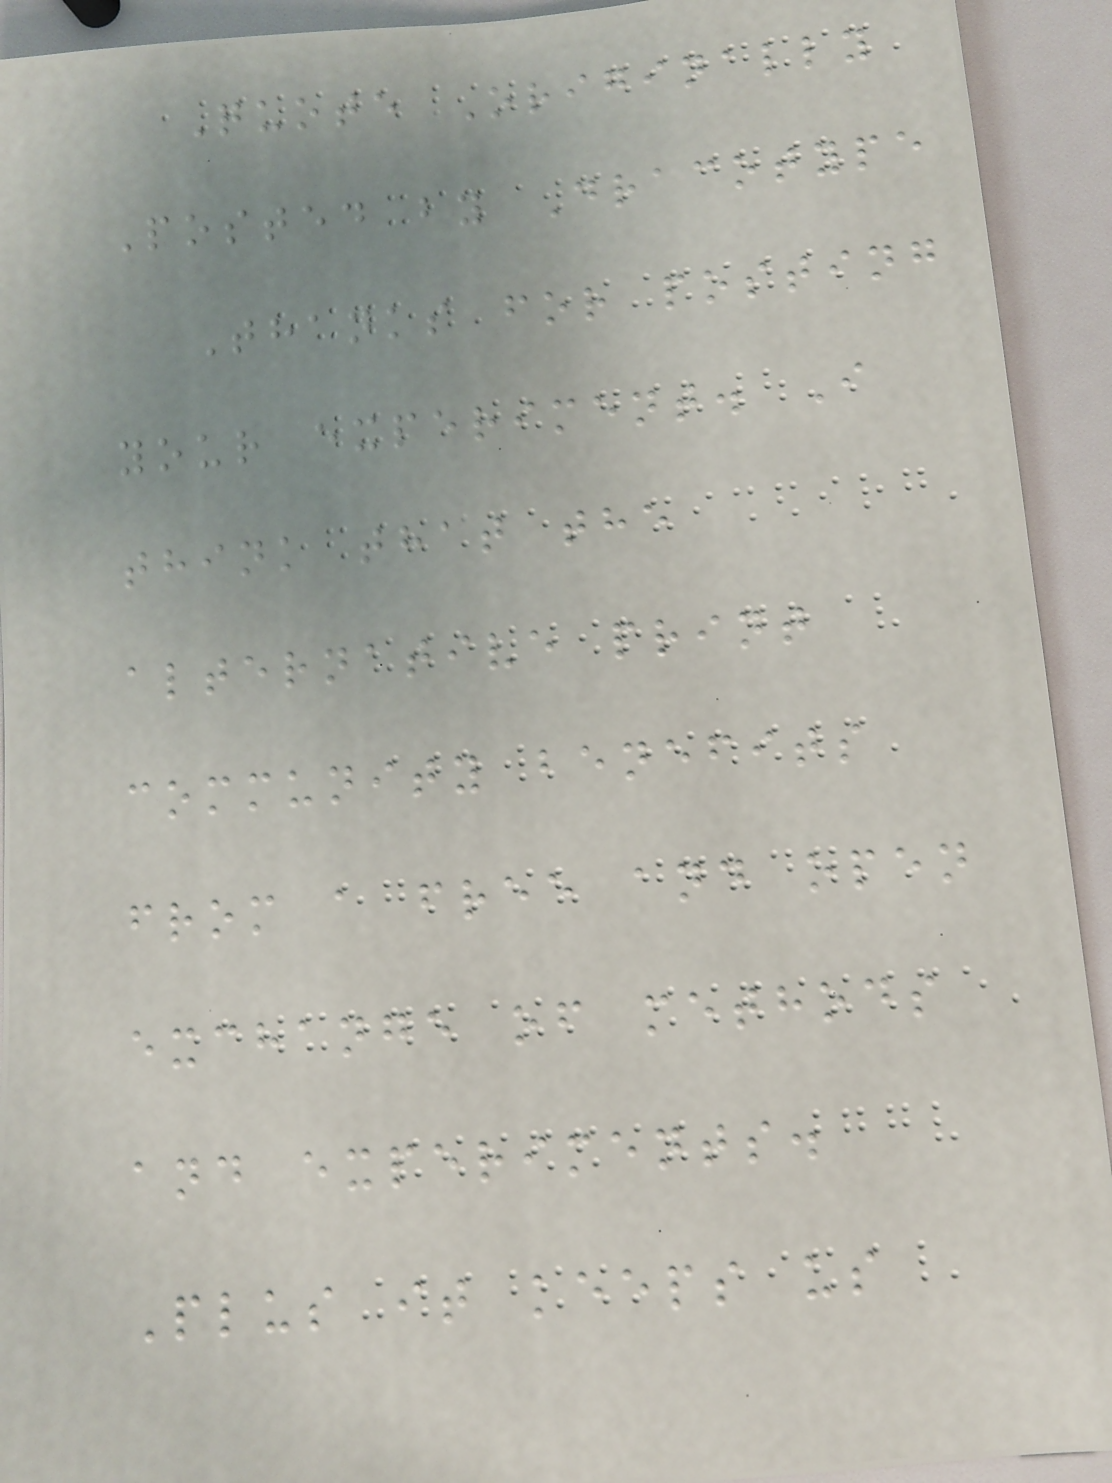Quote Originally
Posted by Dracotype
Thanks for posting
your experiment. I
think that the
alternative print
community benefits
from a free and open
exchange of methods
and experiments.
Plus it keeps us
